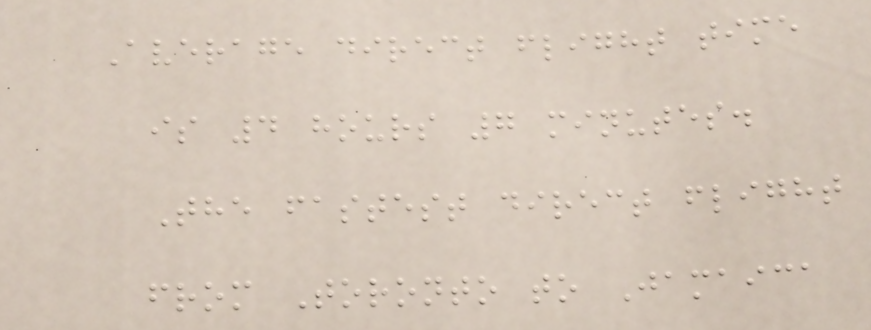Average direct flight time
is 4 hours 7 minutes.
The fastest direct flight
from Toronto to Jamaica
